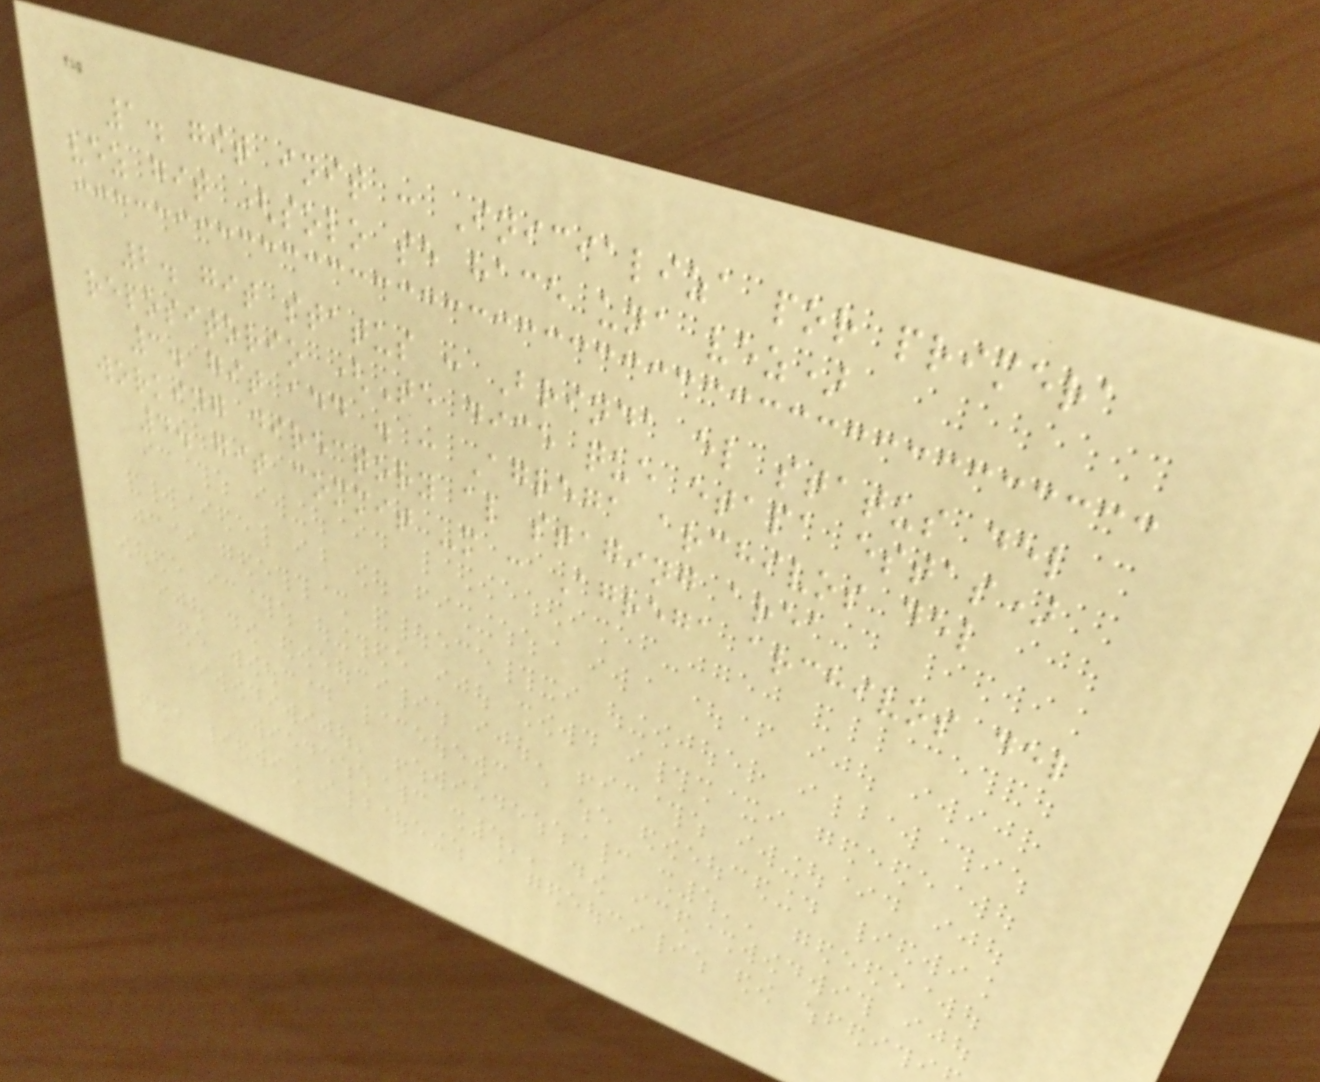1. git init : Inicializa por primera
vez git (solo se hace una vez)
2. git status : Brinda el status del
repositorio (Te dice que etapa estas)
3. git add . : Agrega archivos del
working directory al staging area
4. git commit -m : Agrega archivos del
